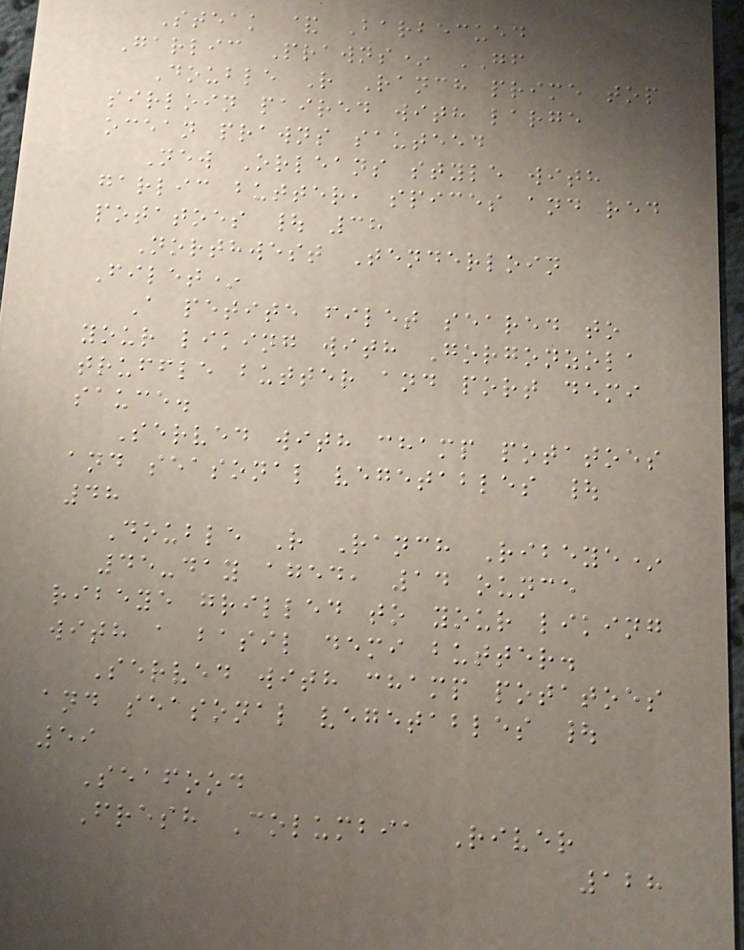Steak & Barbecued
Garlic Prawns* GF
Double R Ranch prime top
sirloin paired with large
ocean prawns sauteed
New Orleans style with
garlic butter, spices and red
potatoes | 38
Northwest Tenderloin
Filet*
A petite filet seared to
your liking with Gorgonzola
truffle butter and port demi
sauce.
Served with champ potatoes
and seasonal vegetables |
48
Double R Ranch Ribeye*
45-day aged, 14 ounce
ribeye grilled to your liking
with a basil demi butter.
Served with champ potatoes
and seasonal vegetables |
59
Seafood
Fresh Columbia River
128
